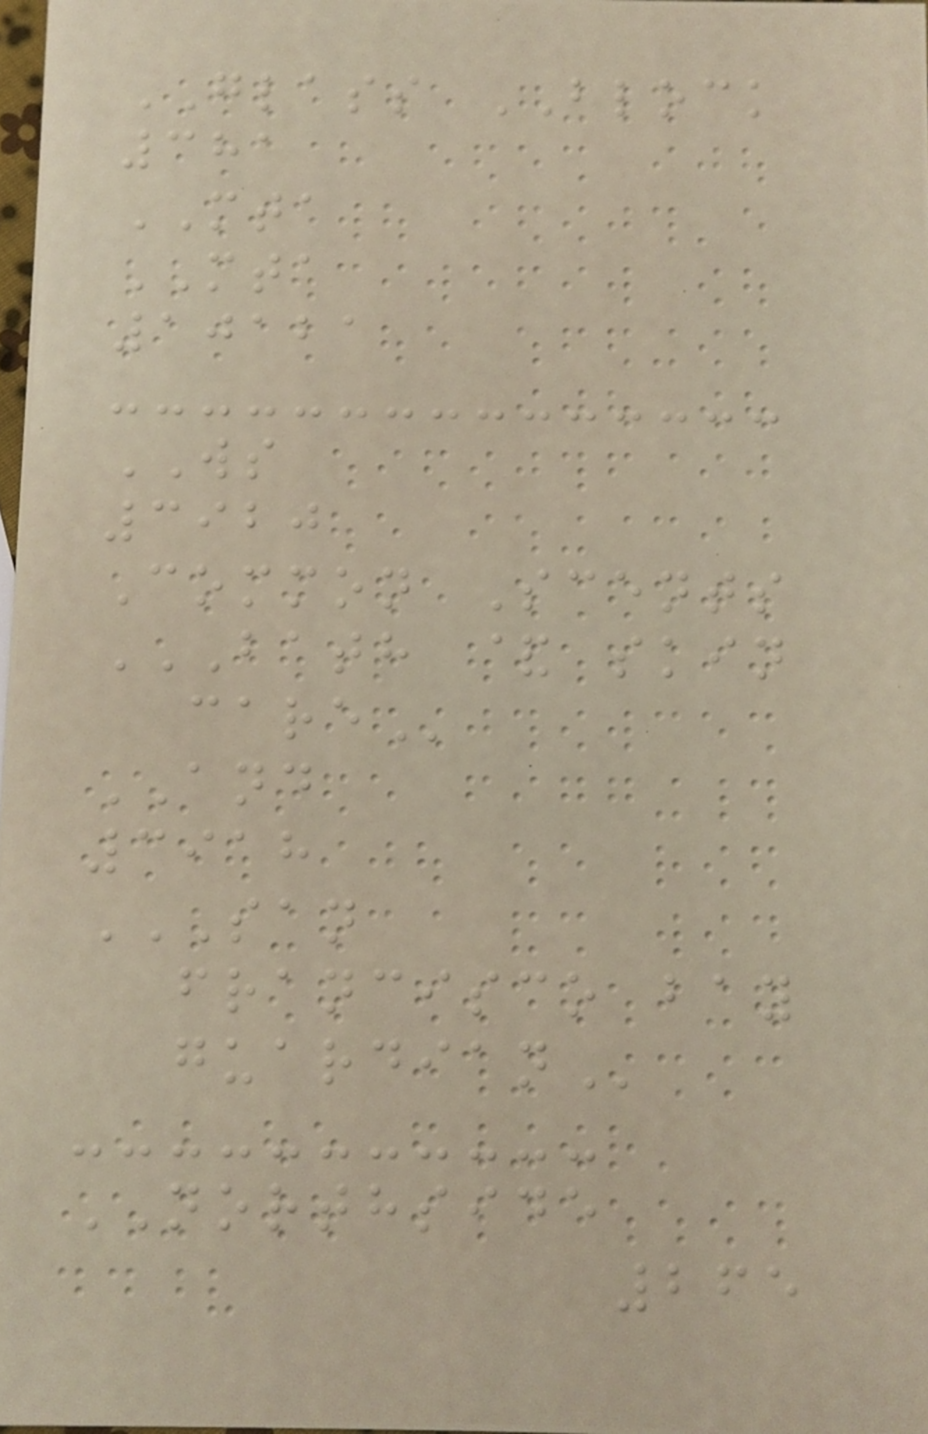GLASS BLOCK
381
MTA
MTA
10121
WS
3920
Common Scents
BATH & SKIN
CARE
AND
3918
SAN
FRANCISCO BAY
GUARDIAN
NORTHSIDE
265
